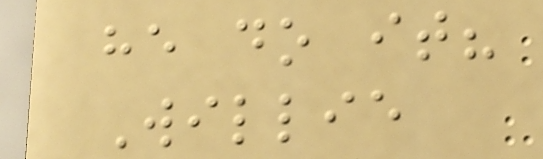he do it?
Willie
